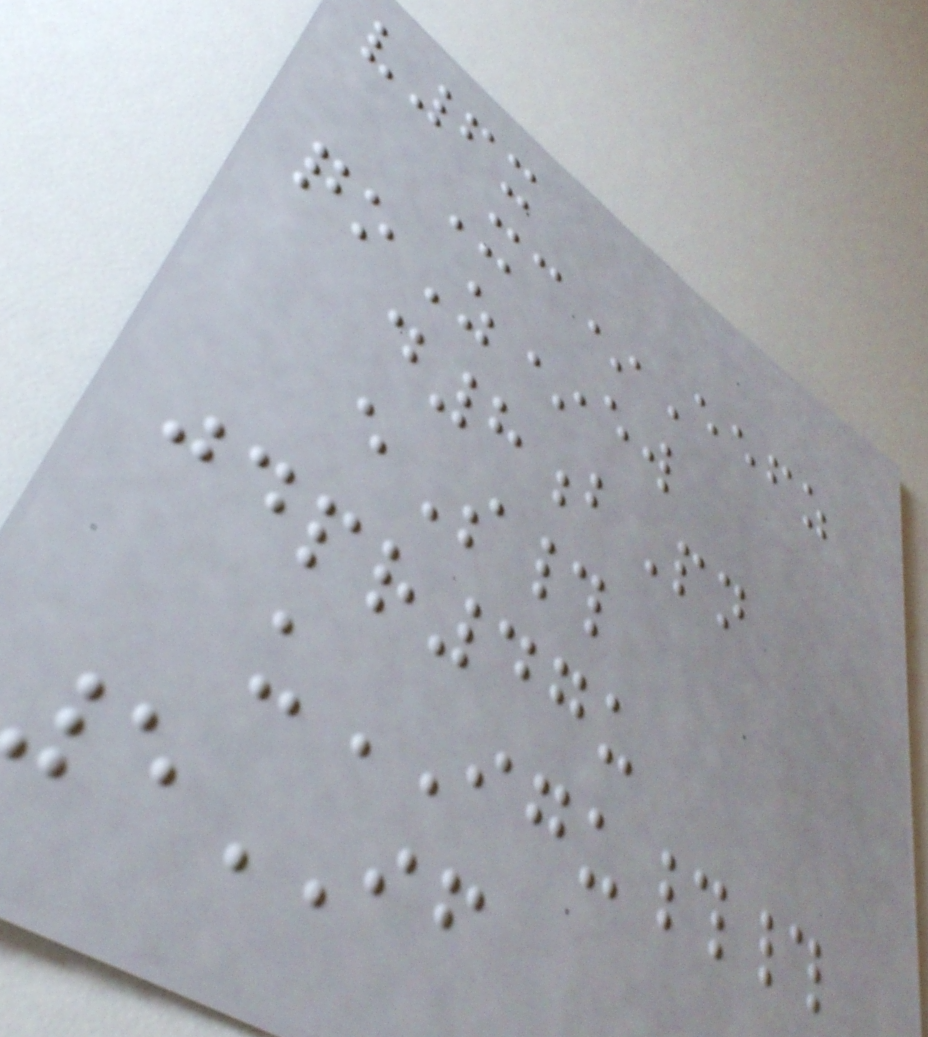v6x
Xc*Eefz
qoZ*ew
d8bPn
eS#
jdpr47u
uIGU##
5IF
